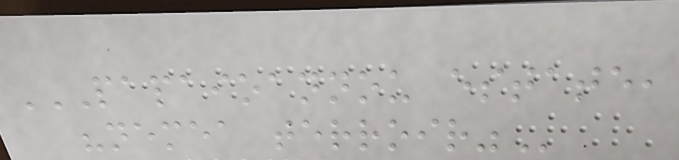PAPAIOANNOU ESTATE,
"NEMEA TERROIR"
